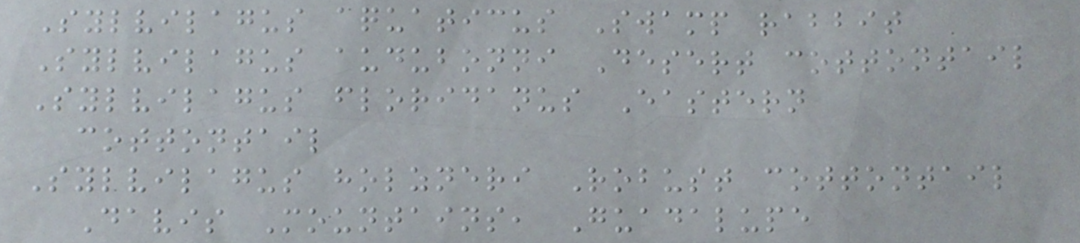Sylvilagus aquaticus Swamp rabbit
Sylvilagus audubonni Desert cottontail
Sylvilagus floridanus Eastern
cottontail
Sylvilagus holzneri Robust cottontail
Davis Mountains, Guadalupe
